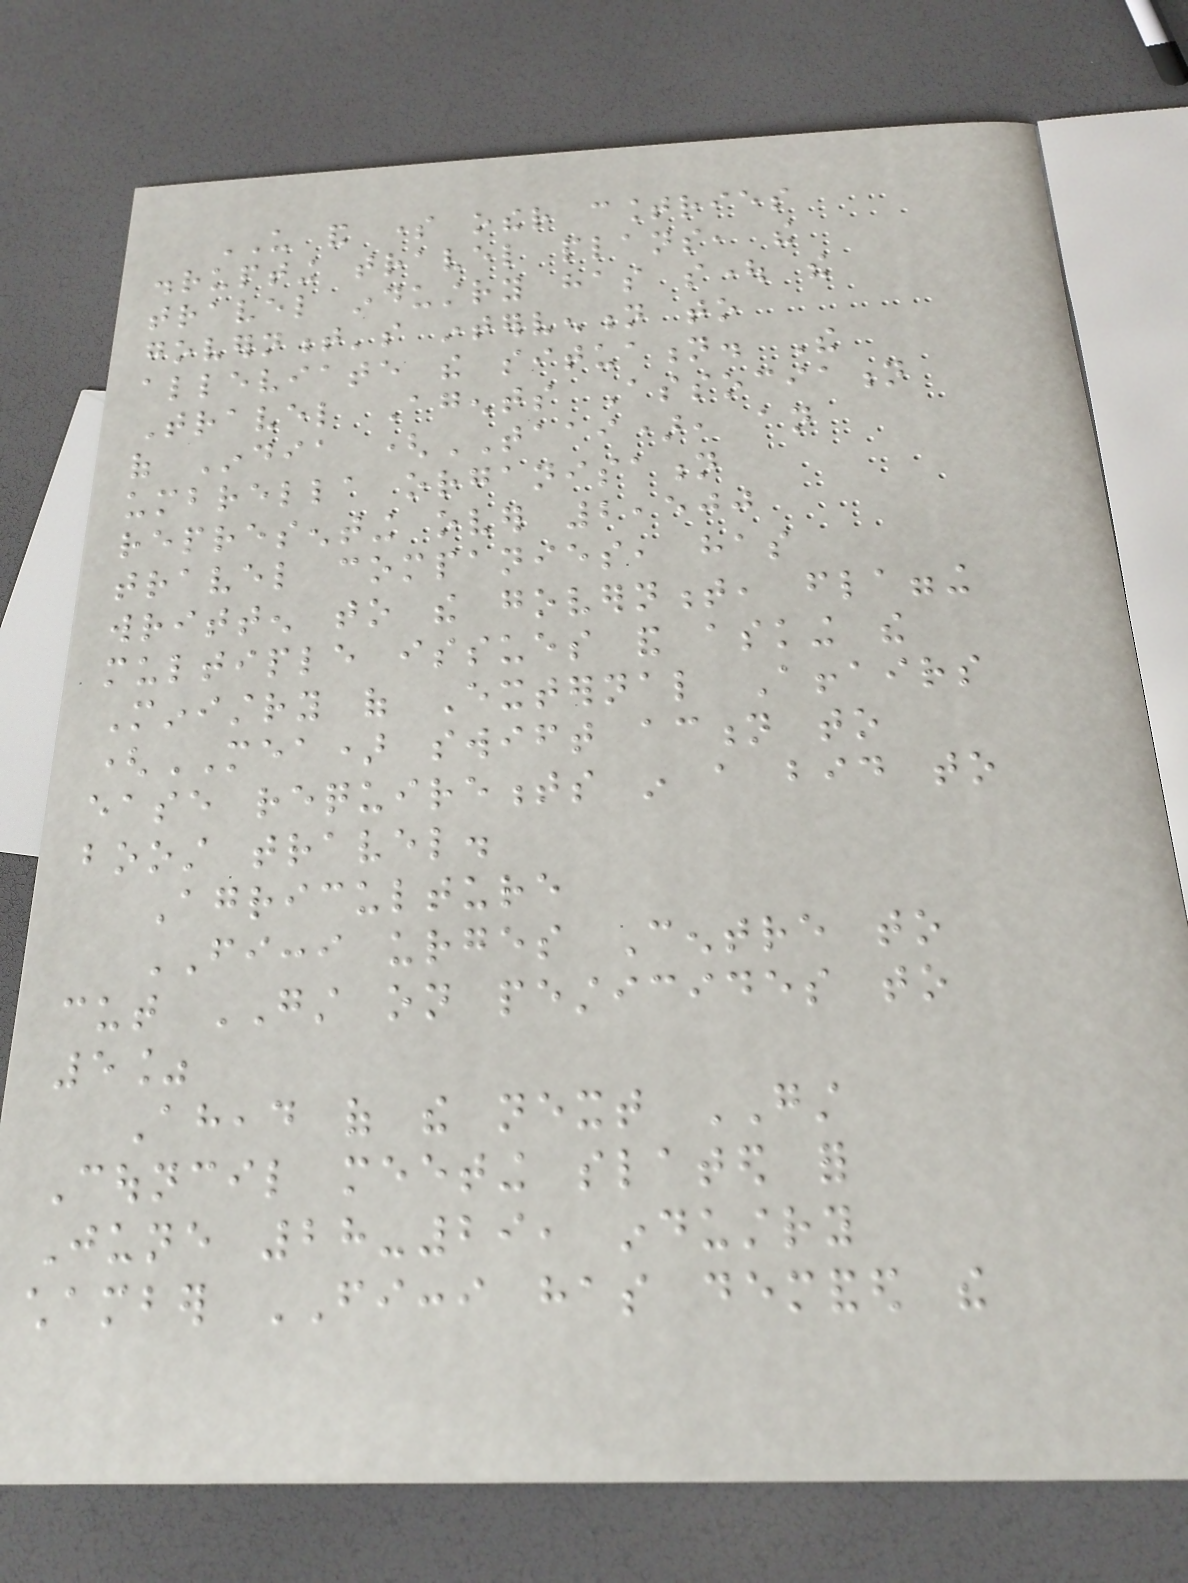US and some other countries
disrupting travel plans, the
travel industry has sought the
government's intervention to
alleviate the situation. The
Travel Agents Association
of India (TAAI), an
umbrella organisation
representing over 2,500
travel companies, has
written to the government, flagging
multiple issues and asking the
Ministry of External Affairs
(MEA) swift action to
ease requirements in a bid to
boost travel.
Agriculture
FICCI urges Centre to
cut GST on pesticides to
5%
Ahead of the next GST
Council meeting slated for
June 28-29, industry
chamber FICCI has demanded the
